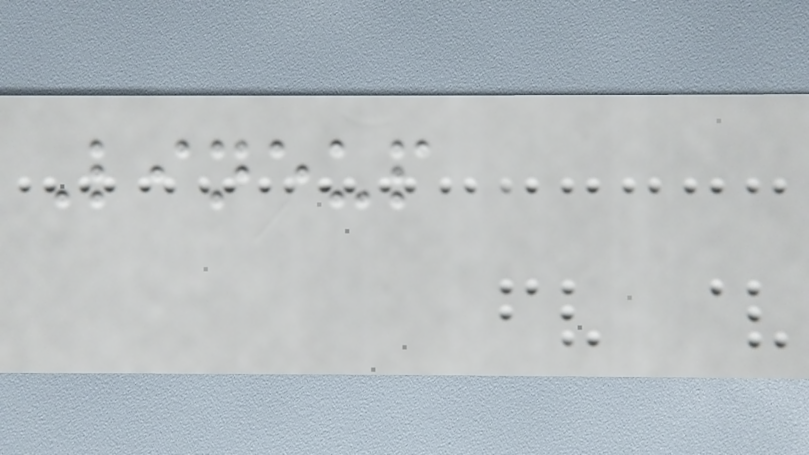Lineup
